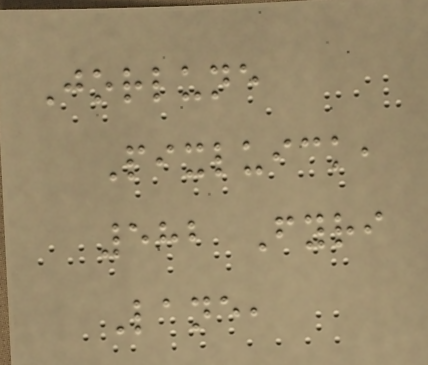Jorlune
Pixluick,
582 Fyri
Lane,
